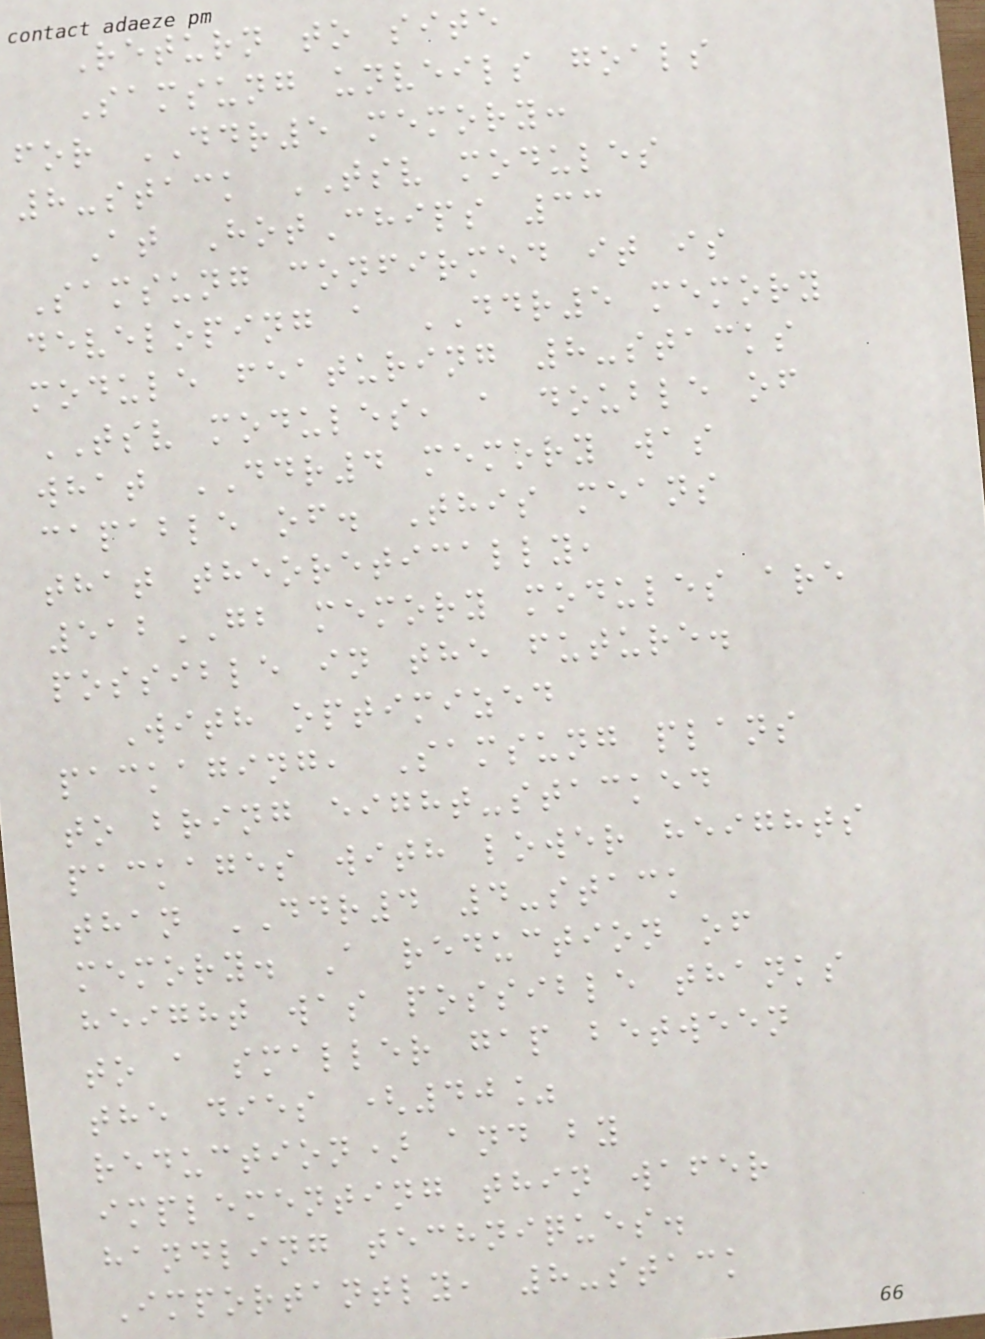Return to site
Samsung unveils goals
for DDR5 memory:
8-stack TSV modules
At HotChips 33
Samsung confirmed it is
developing a DDR5 memory
module featuring 8-stacks
TSV modules, a double of
what DDR4 memory was
capable of. This means
that theoretically,
512GB memory modules are
possible in the future.
With optimized
packaging, Samsung plans
to bring eight-stacked
packages with lower heights
than DDR4 4-stack
memory. A reduction of
height was possible thanks
to a smaller gap between
the dies (40%
reduction) and by
implementing thin wafer
handling techniques.
Importantly, 8-stack
